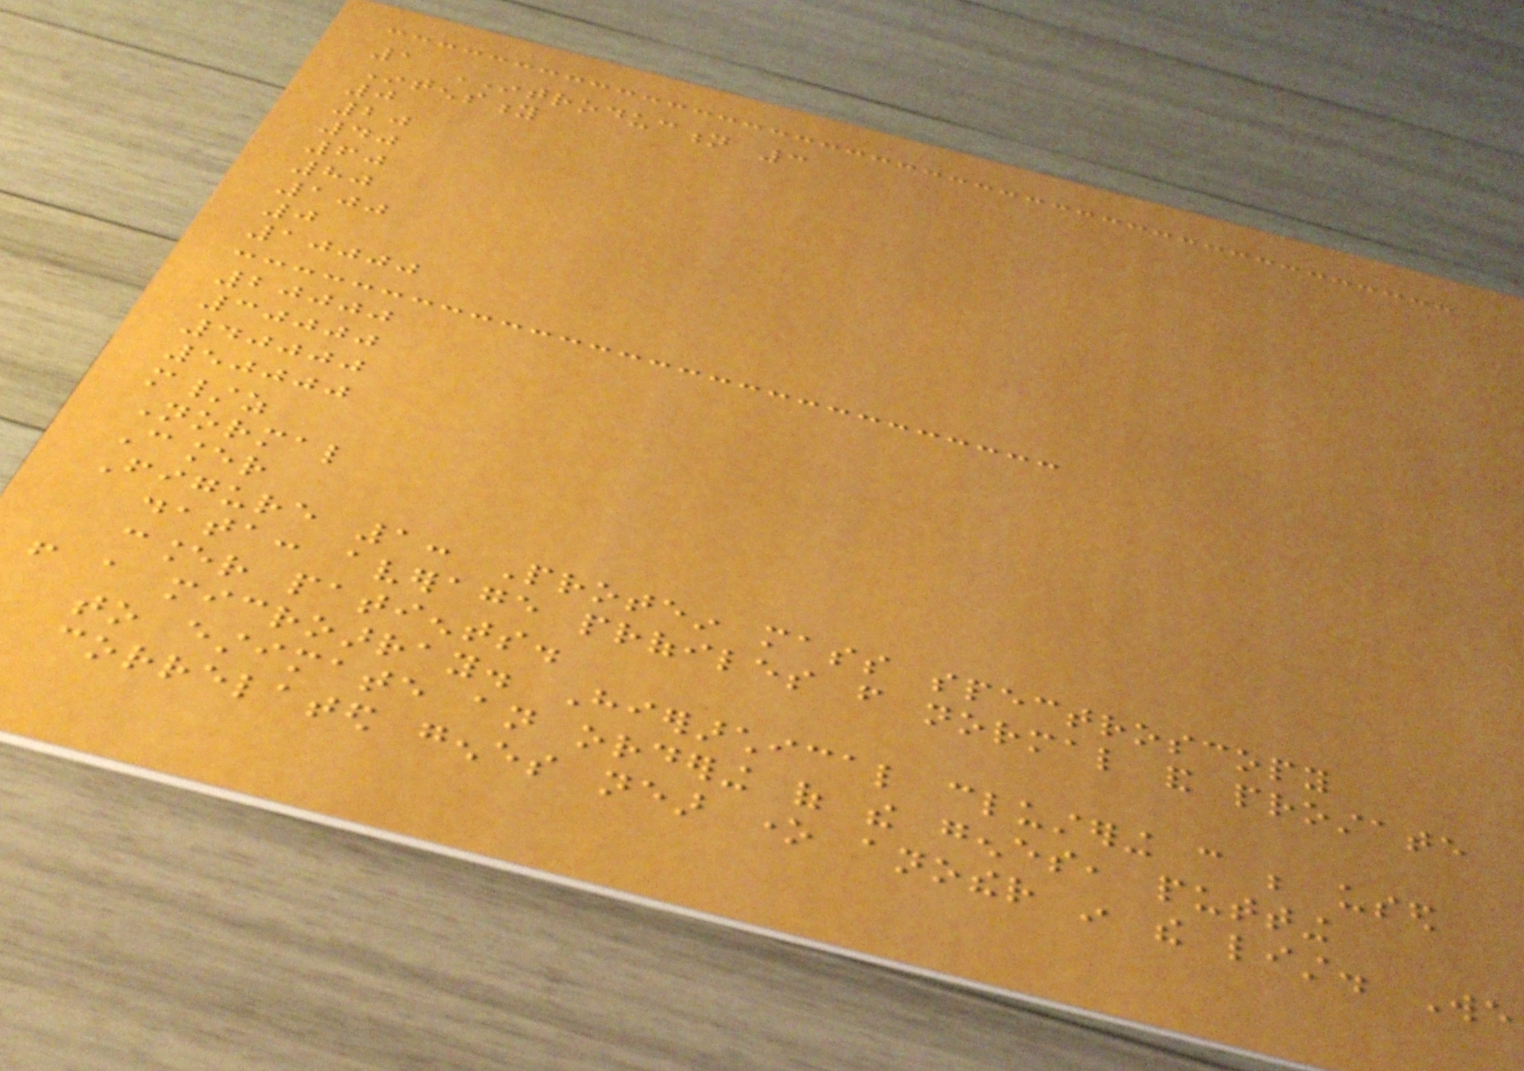1 INTRODUCTION 3
Intensity
0
20
40
60
80
100
0
10000
20000
30000
40000
50000
m/z
Normal
Cancer
Figure 1: Protein mass spectroscopy
data: average profiles from normal and prostate
cancer patients.
from a microarray. Hierarchical clustering can be used
to estimate an ordering of the genes, putting
correlated genes near one another in the list. We
